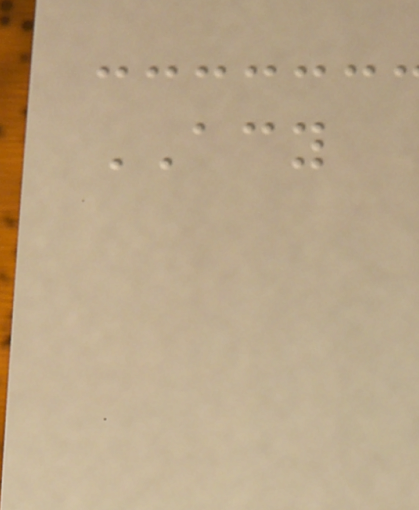ACY
